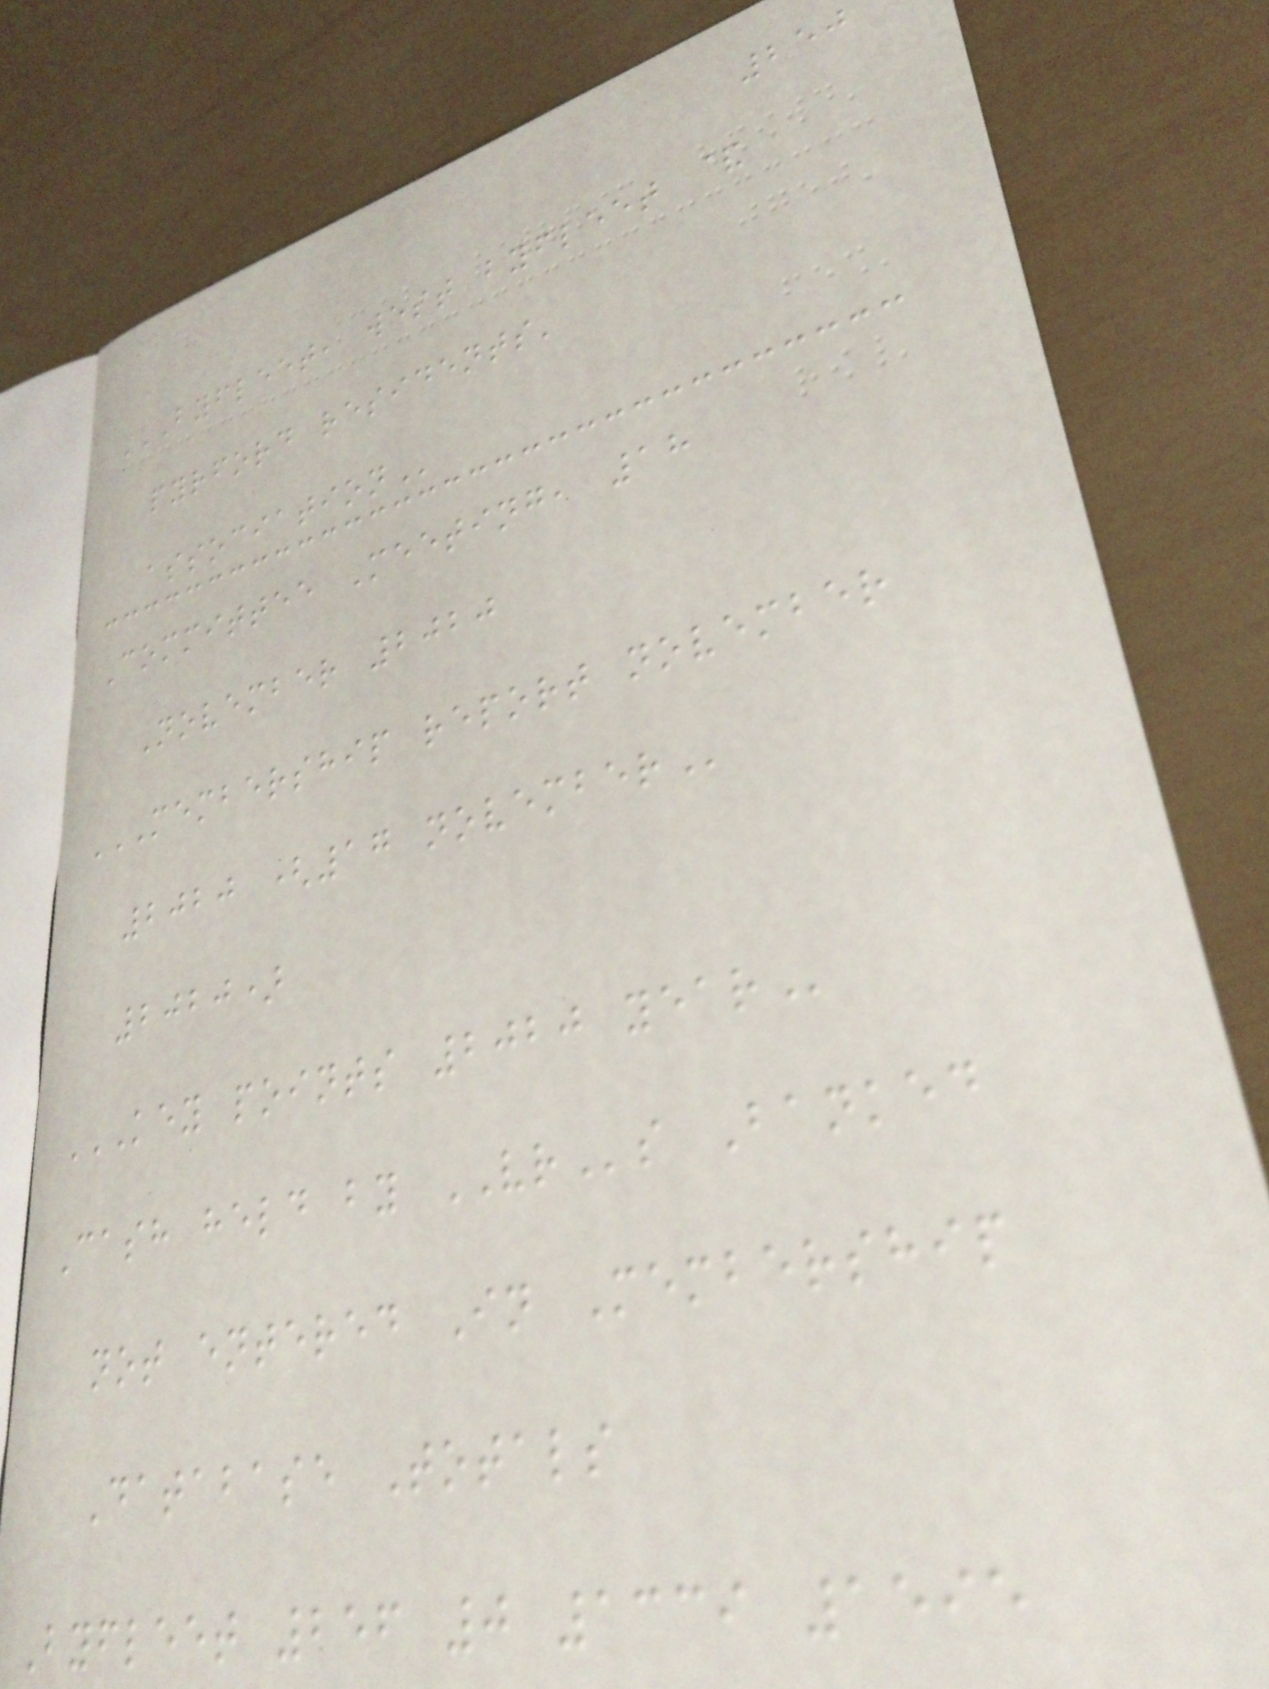250
BYFLEET, WEST BYFLEET &
PYRFORD RESIDENTS'
ASSOCIATION
Committee Meeting, 18
November 2020
MEMBERSHIP REPORT NOVEMBER
2020 (17 NOVEMBER
2020)
KEY POINTS 2020 YEAR
Cash held by VRs Banked
not entered In Membership
Database Totals
Byfleet 256 0 1339 1595
